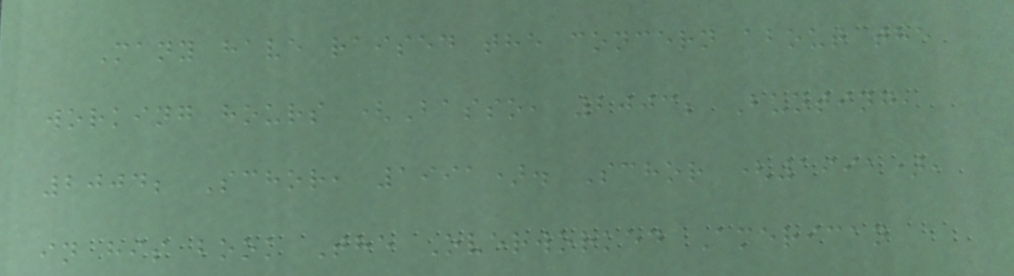Many have raised the concern about the
working hours (Basso, 2003; Bunting,
2004; Schor, 1991). Schor (1991),
in his book The Overworked American
